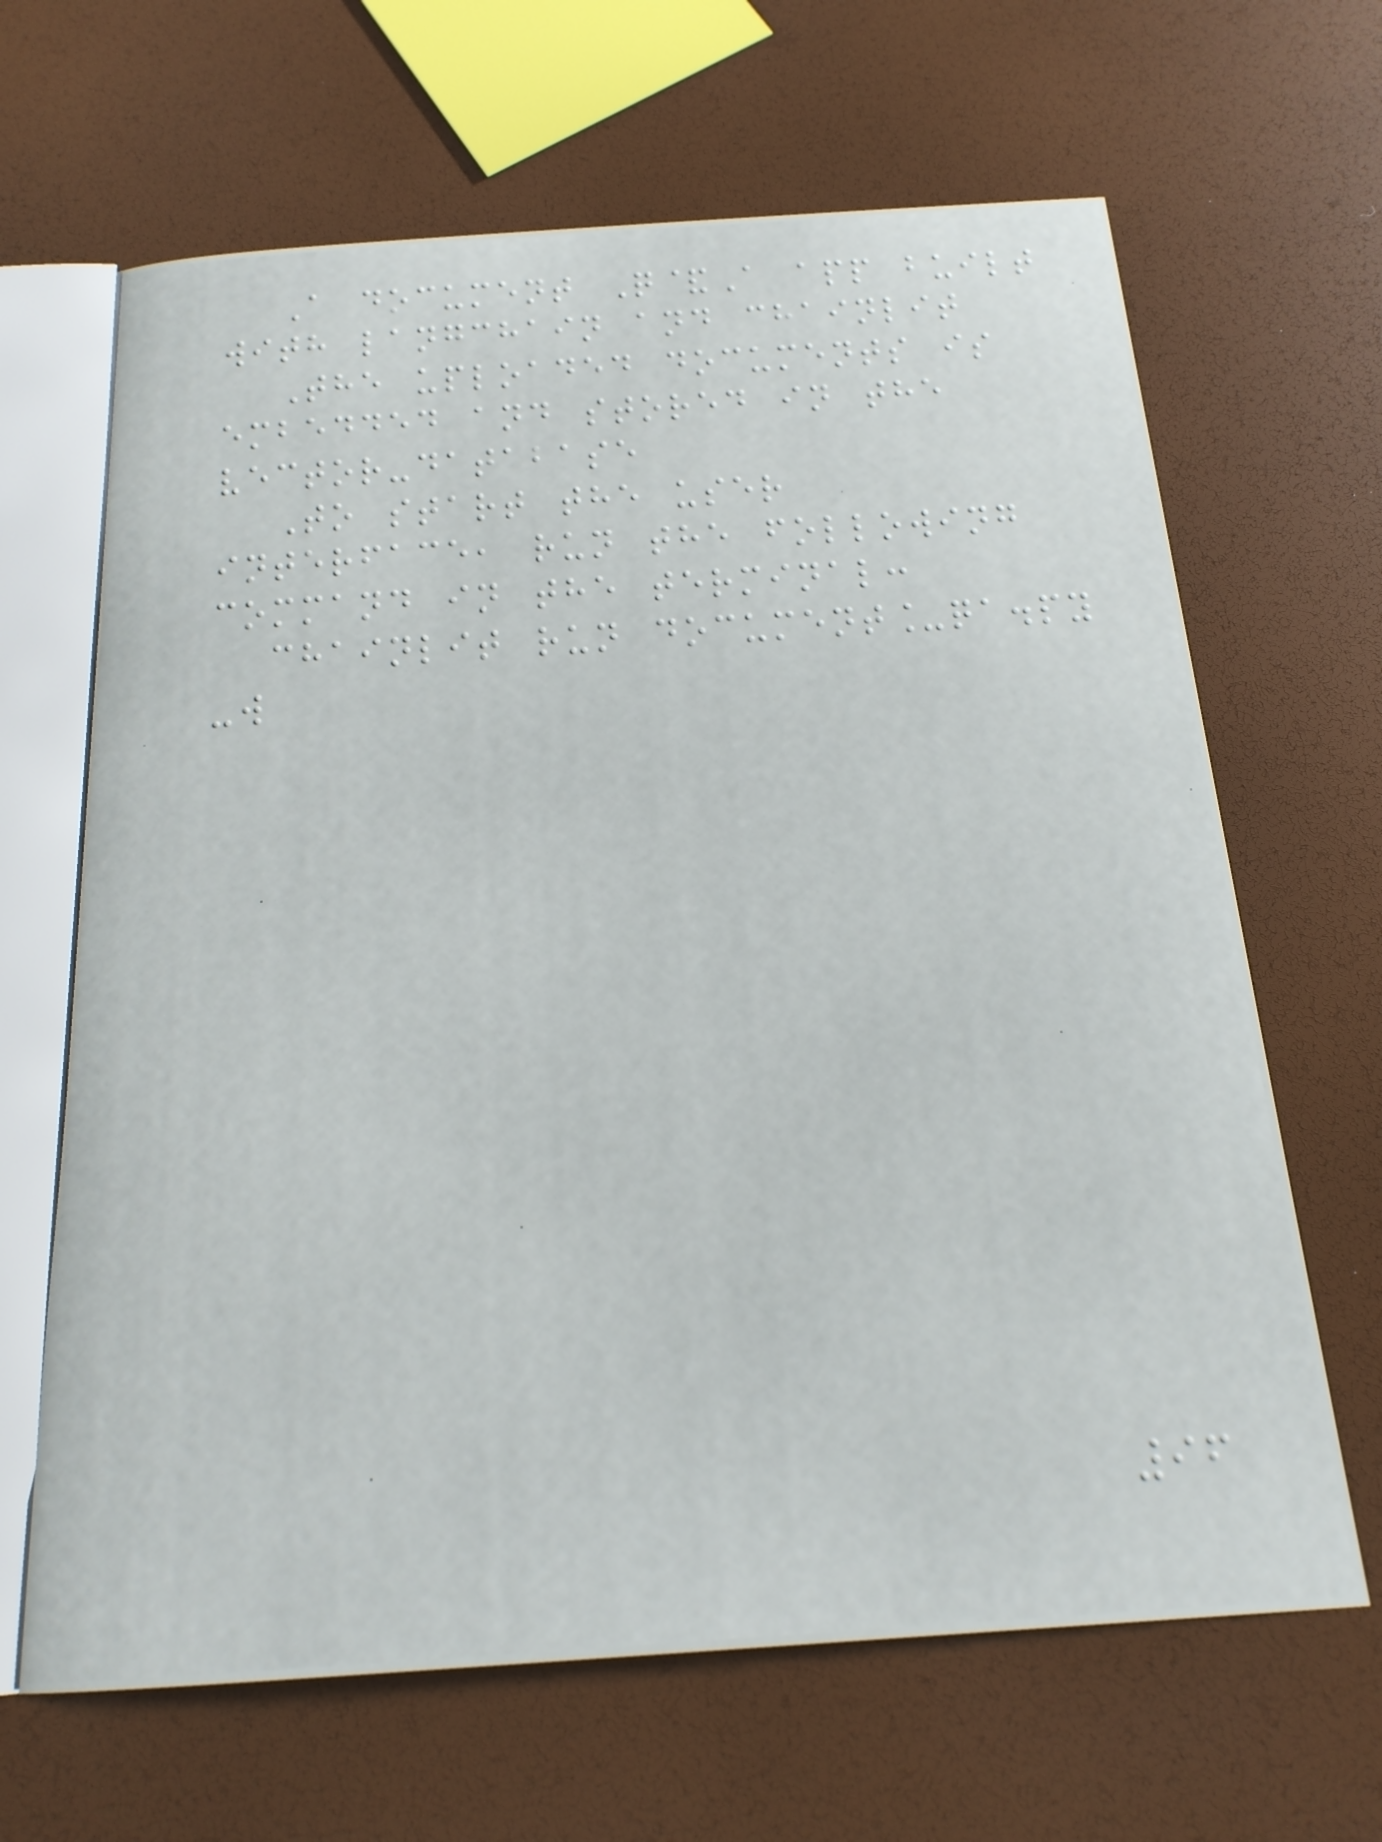A document Q&A app built
with langchain and chainlit
The uploaded documents is
embedded and stored in the
vector-database
To start the user
interface, run the following
command in the terminal:
chainlit run document_qa.py
-w
96
